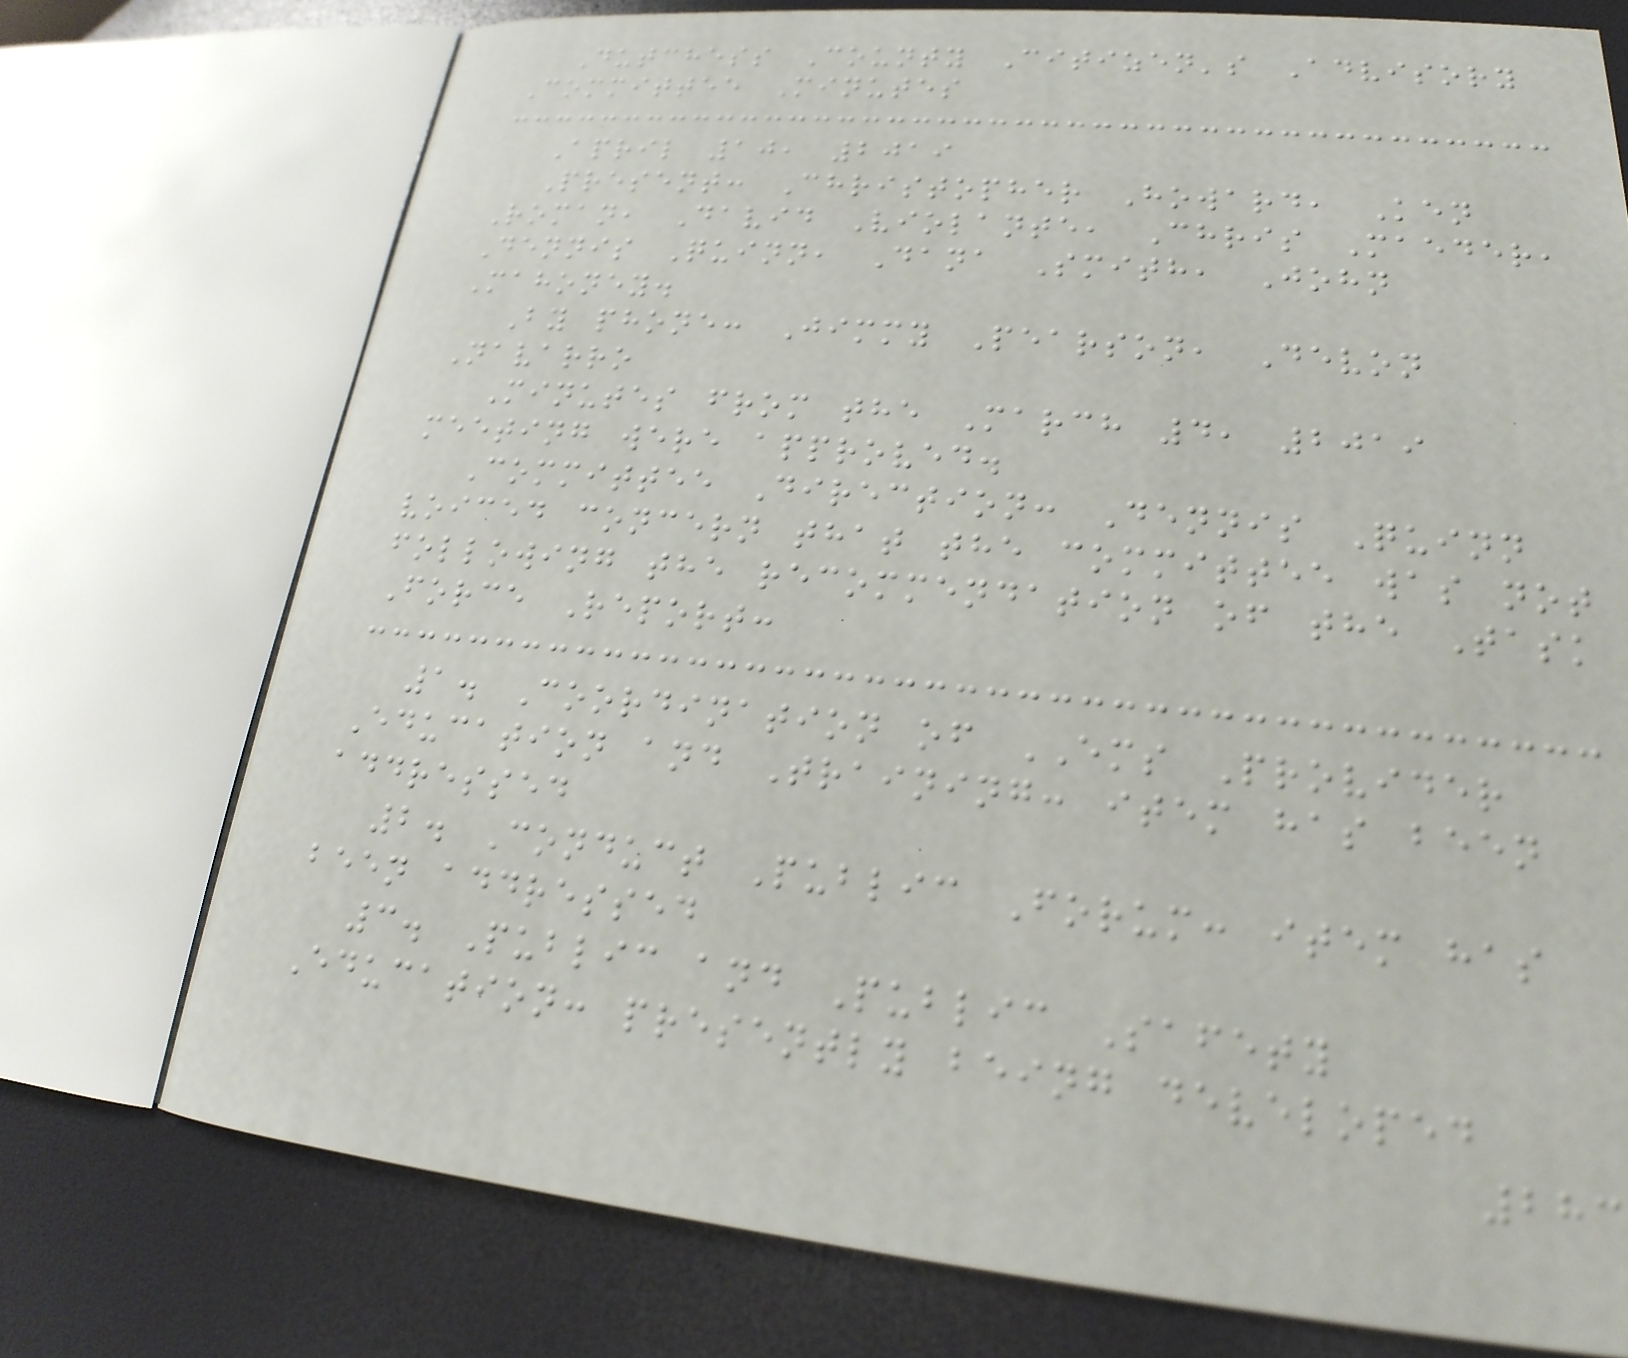Dutchess County Citizen's Advisory
Committee Minutes
April 10, 2019
Present: Christopher Howard, Ken
Roman, David Violante, Chris Maeder,
Dennis Quinn, Dana Smith, John
Mahoney.
By phone: Jimmy Pearson, Devon
Navarro
Minutes from the March 4, 2019
meeting were approved.
Committee Direction: Dennis Quinn
voiced concern that the committee was not
following the recommendation of the Task
Force Report:
1. Coordination of EMS Provider
Education and Training: item has been
addressed
2. Conduct Public Forum: item has
been addressed
3. Public and Public Safety
Education: presently being developed
283
